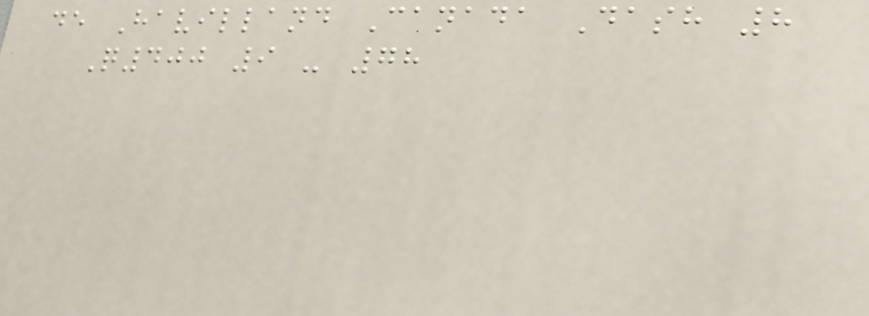de Havilland Canada Dash 8
Q400 9 - 78
